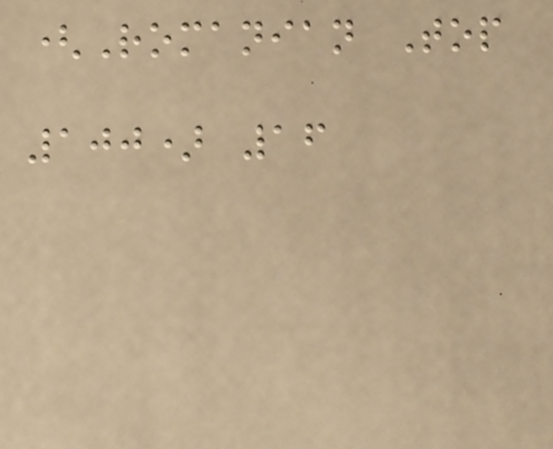(Romanian Top
100) 16
